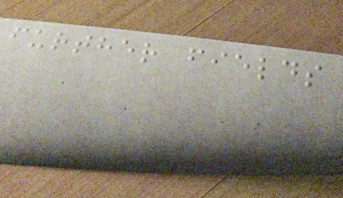further fields
